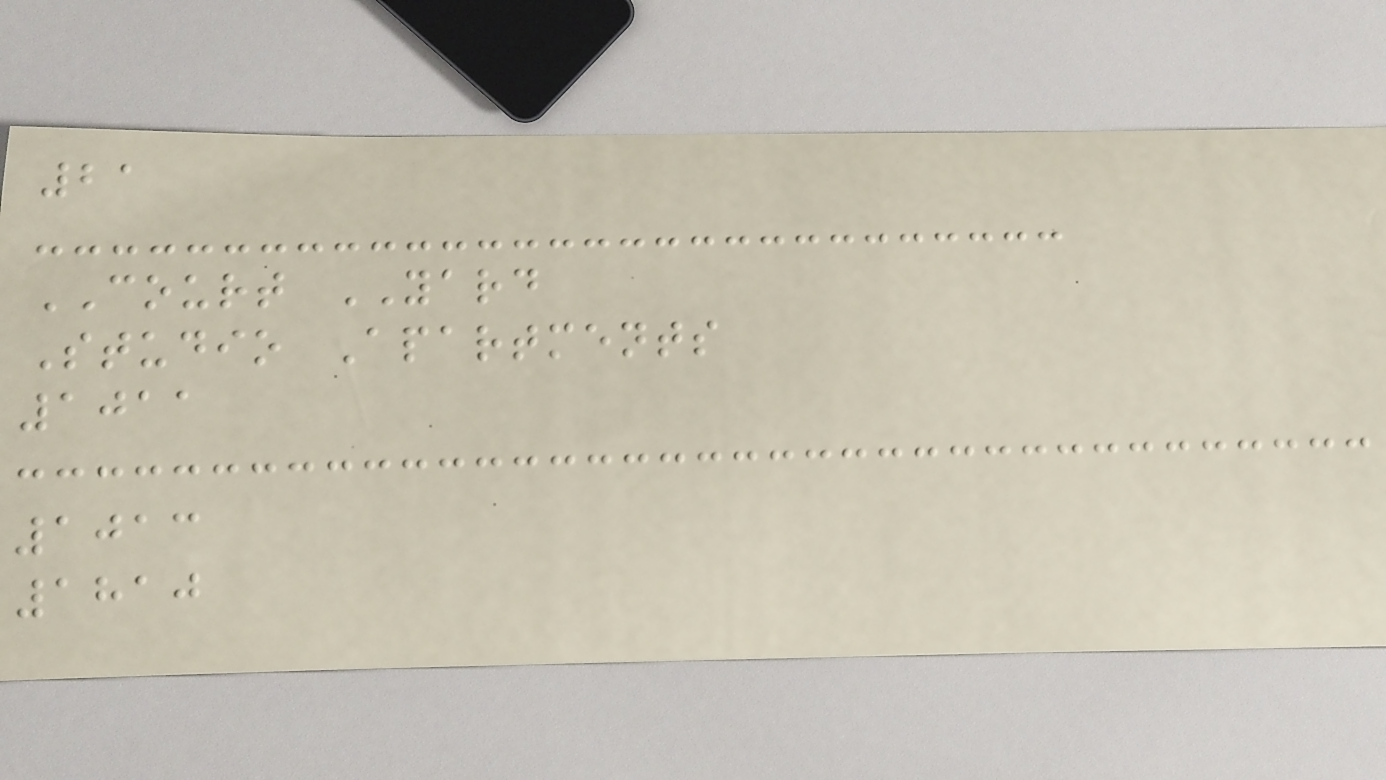21
COURT YARD
Studio Apartments
1011
1013
1810
